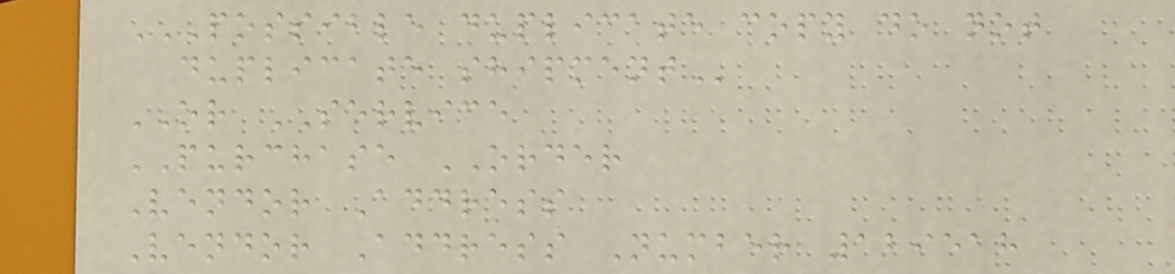POSSIBLE DUPLICATE COPY DO NOT
DUPLICATE SHIPMENT
OR SERVICE
PURCHASE ORDER
Vendor Address
Vendor Address Number 129518
